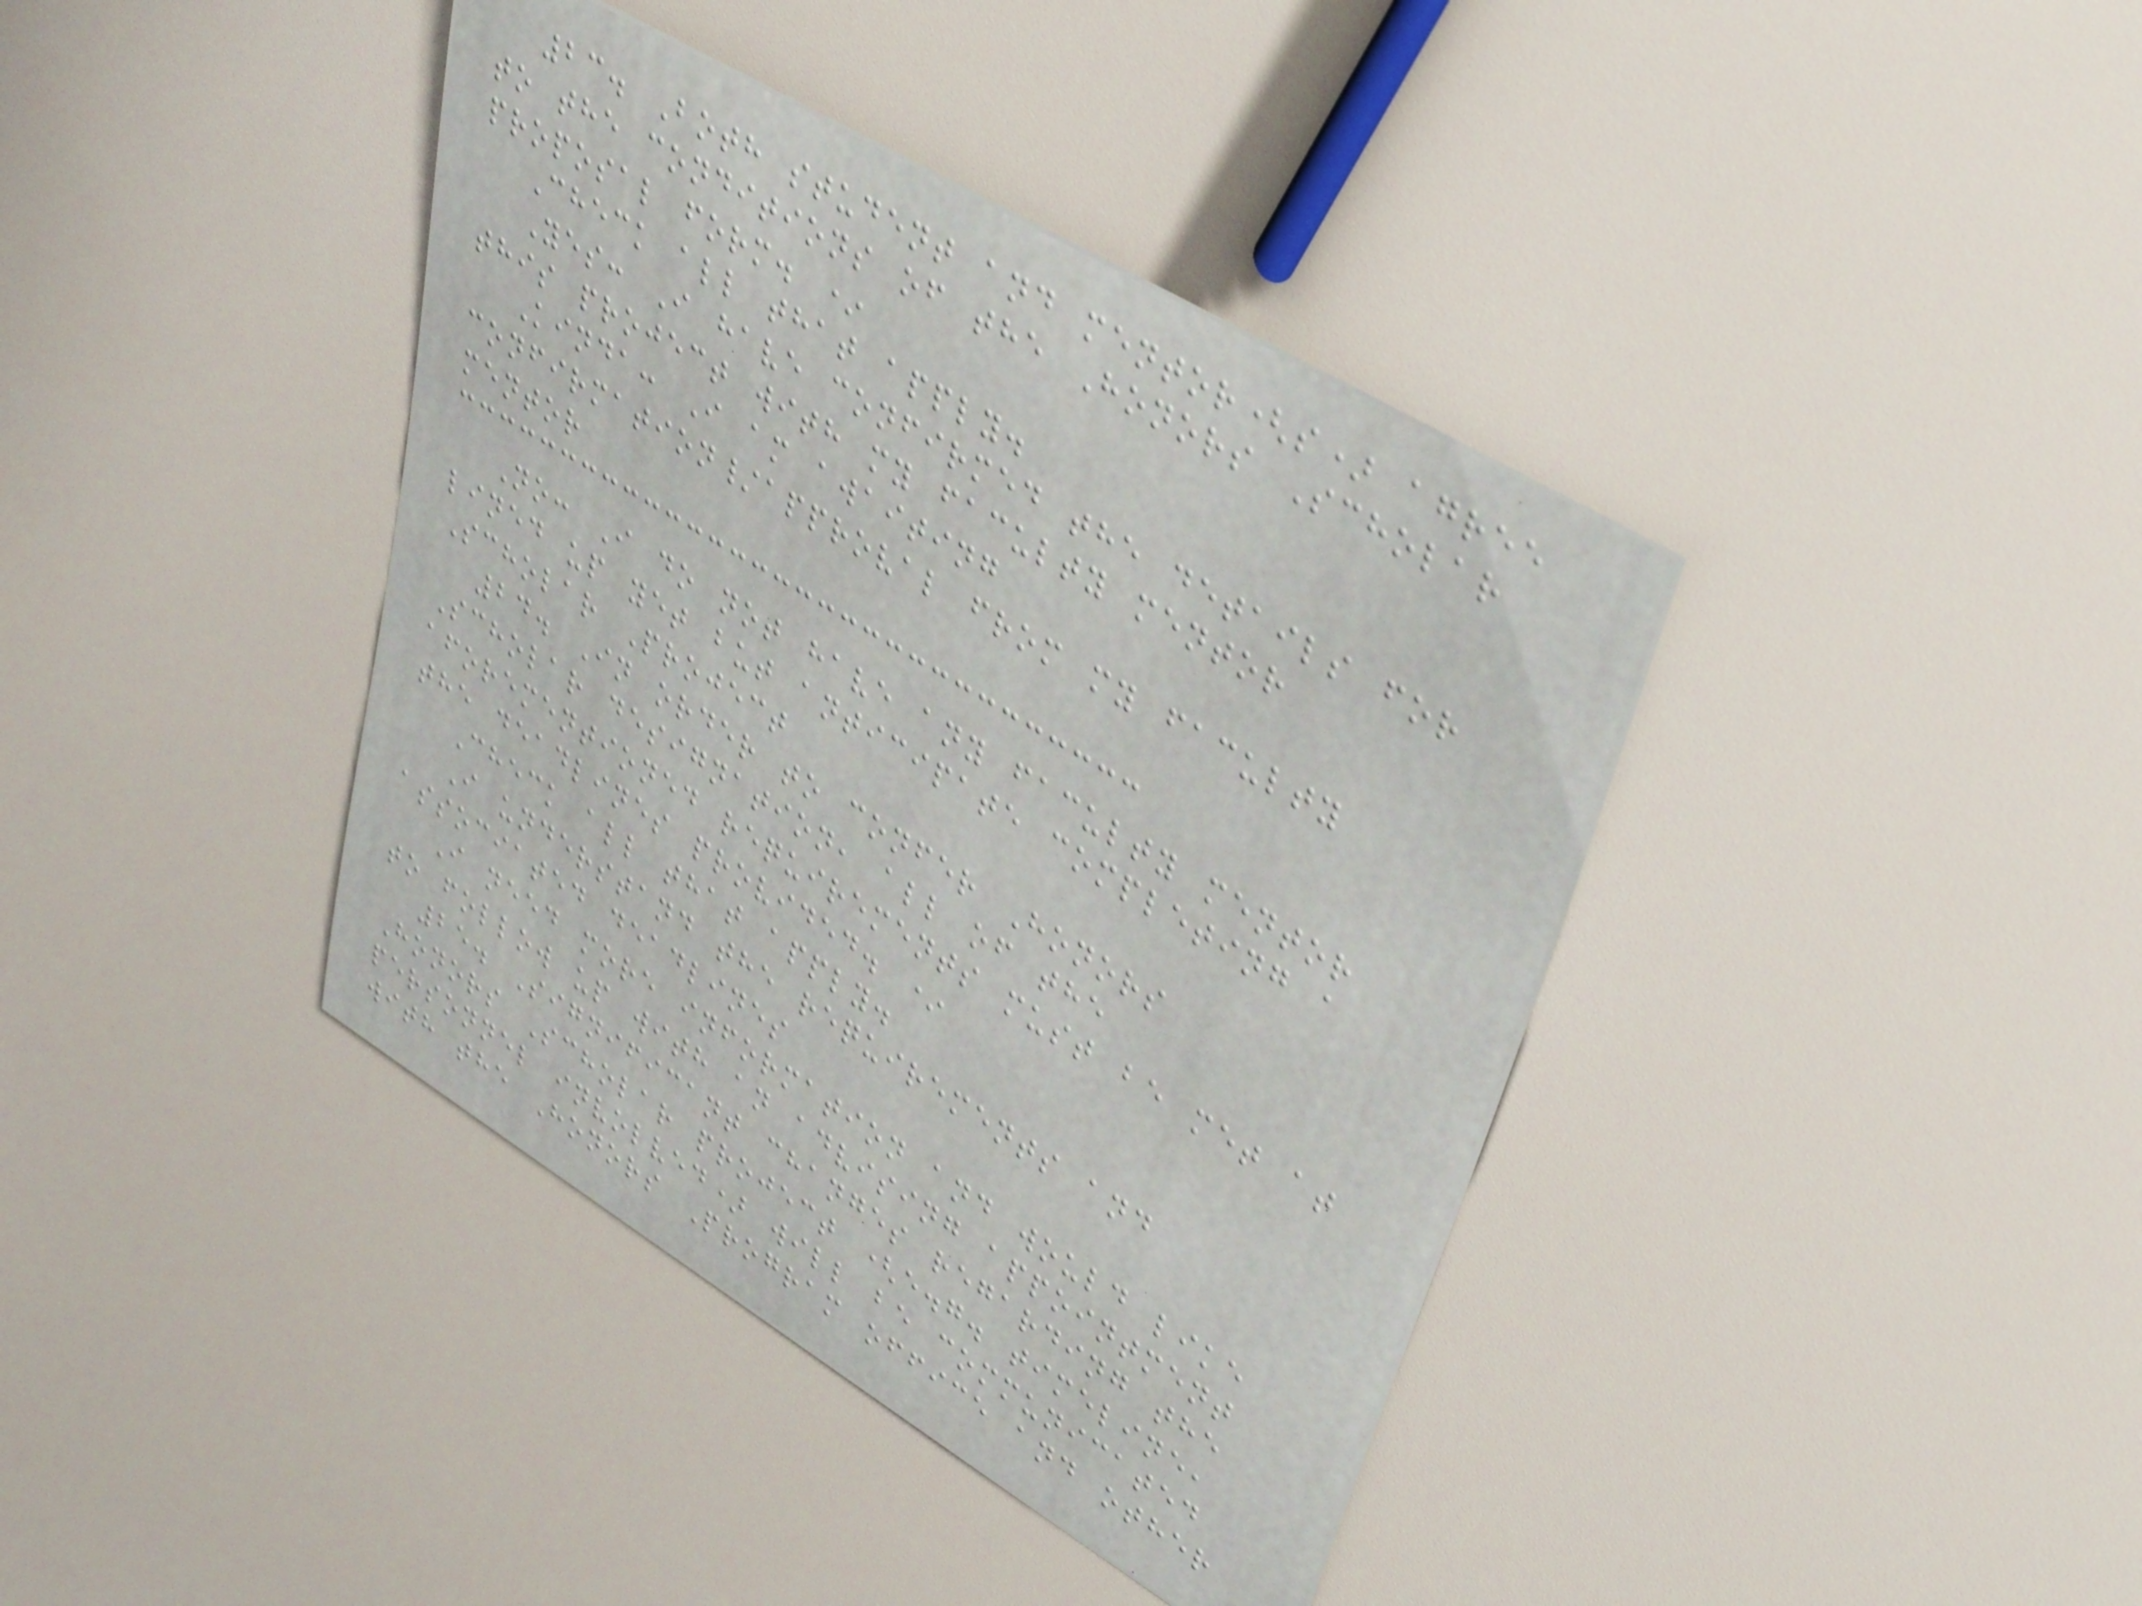23. Both student and mentor(s) agree
to the conditions of the Honors Scholar
proposal form. *
Check all that apply.
Yes: I have confirmed the details for
this project with my faculty mentor
Kinda: I am awaiting
confirmation/approval from my faculty
mentor
No: I do not have any faculty mentor
lined up yet but anticipate completing a
Scholar Project
24. In order to confer Honors
Scholar designation, all of the
aforementioned requirements must be met at
the deadlines provided. *
Check all that apply.
I understand the requirements and
associated deadlines
I need more information and would like
to follow up with an advising appointment
25. Significant changes regarding the
Honors Scholar project (e.g. timeline,
personnel involved) will be communicated
with the Honors Program office and other
